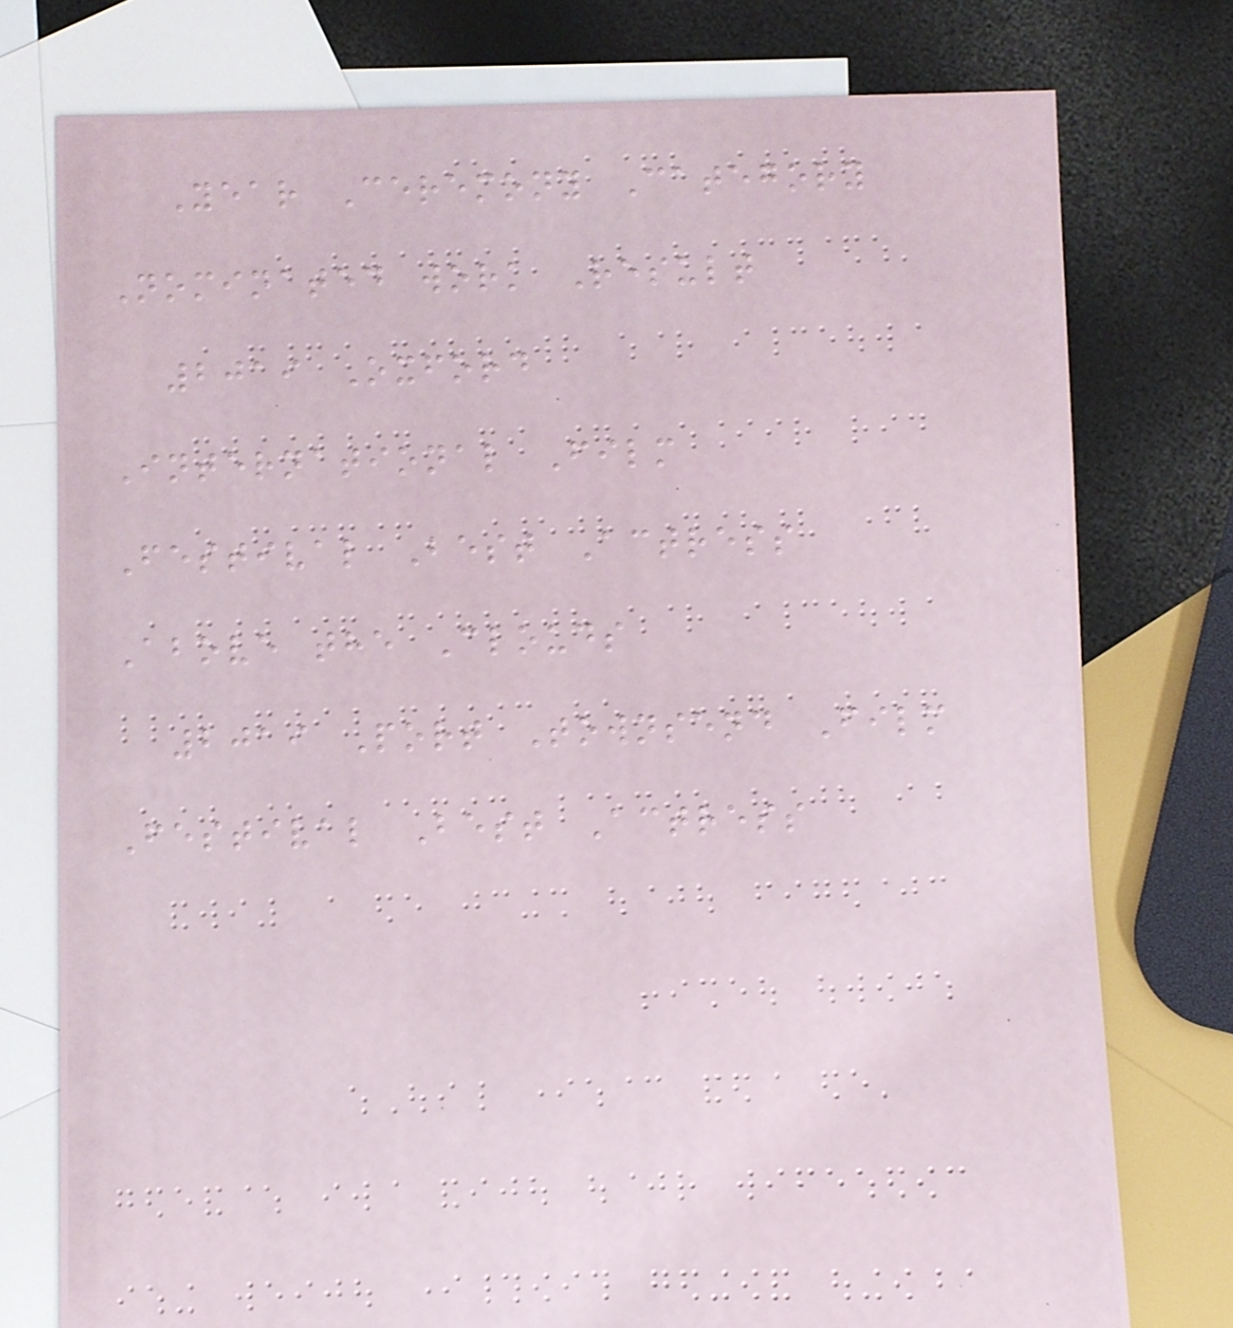Year Ceremony Category
Nominated work Result
2019 Oxford
International Film
Festival Best Actress
Above the Clouds
2019 Port Townsend Film
Festival Best Actress
